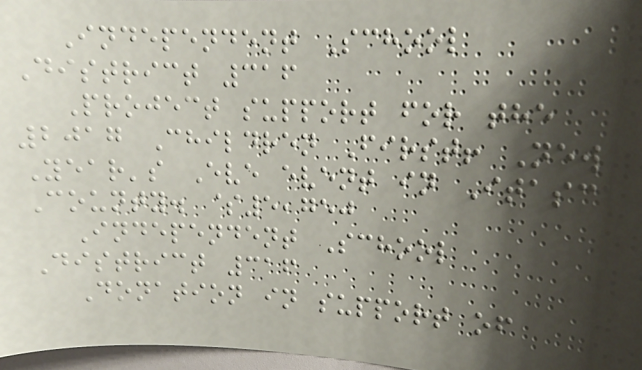Independent School
District 316
Project support for the
2017 Children First! New
Year's Eve event in Itasca
County. $5,750
Independent School
District 316
Donation in support of
